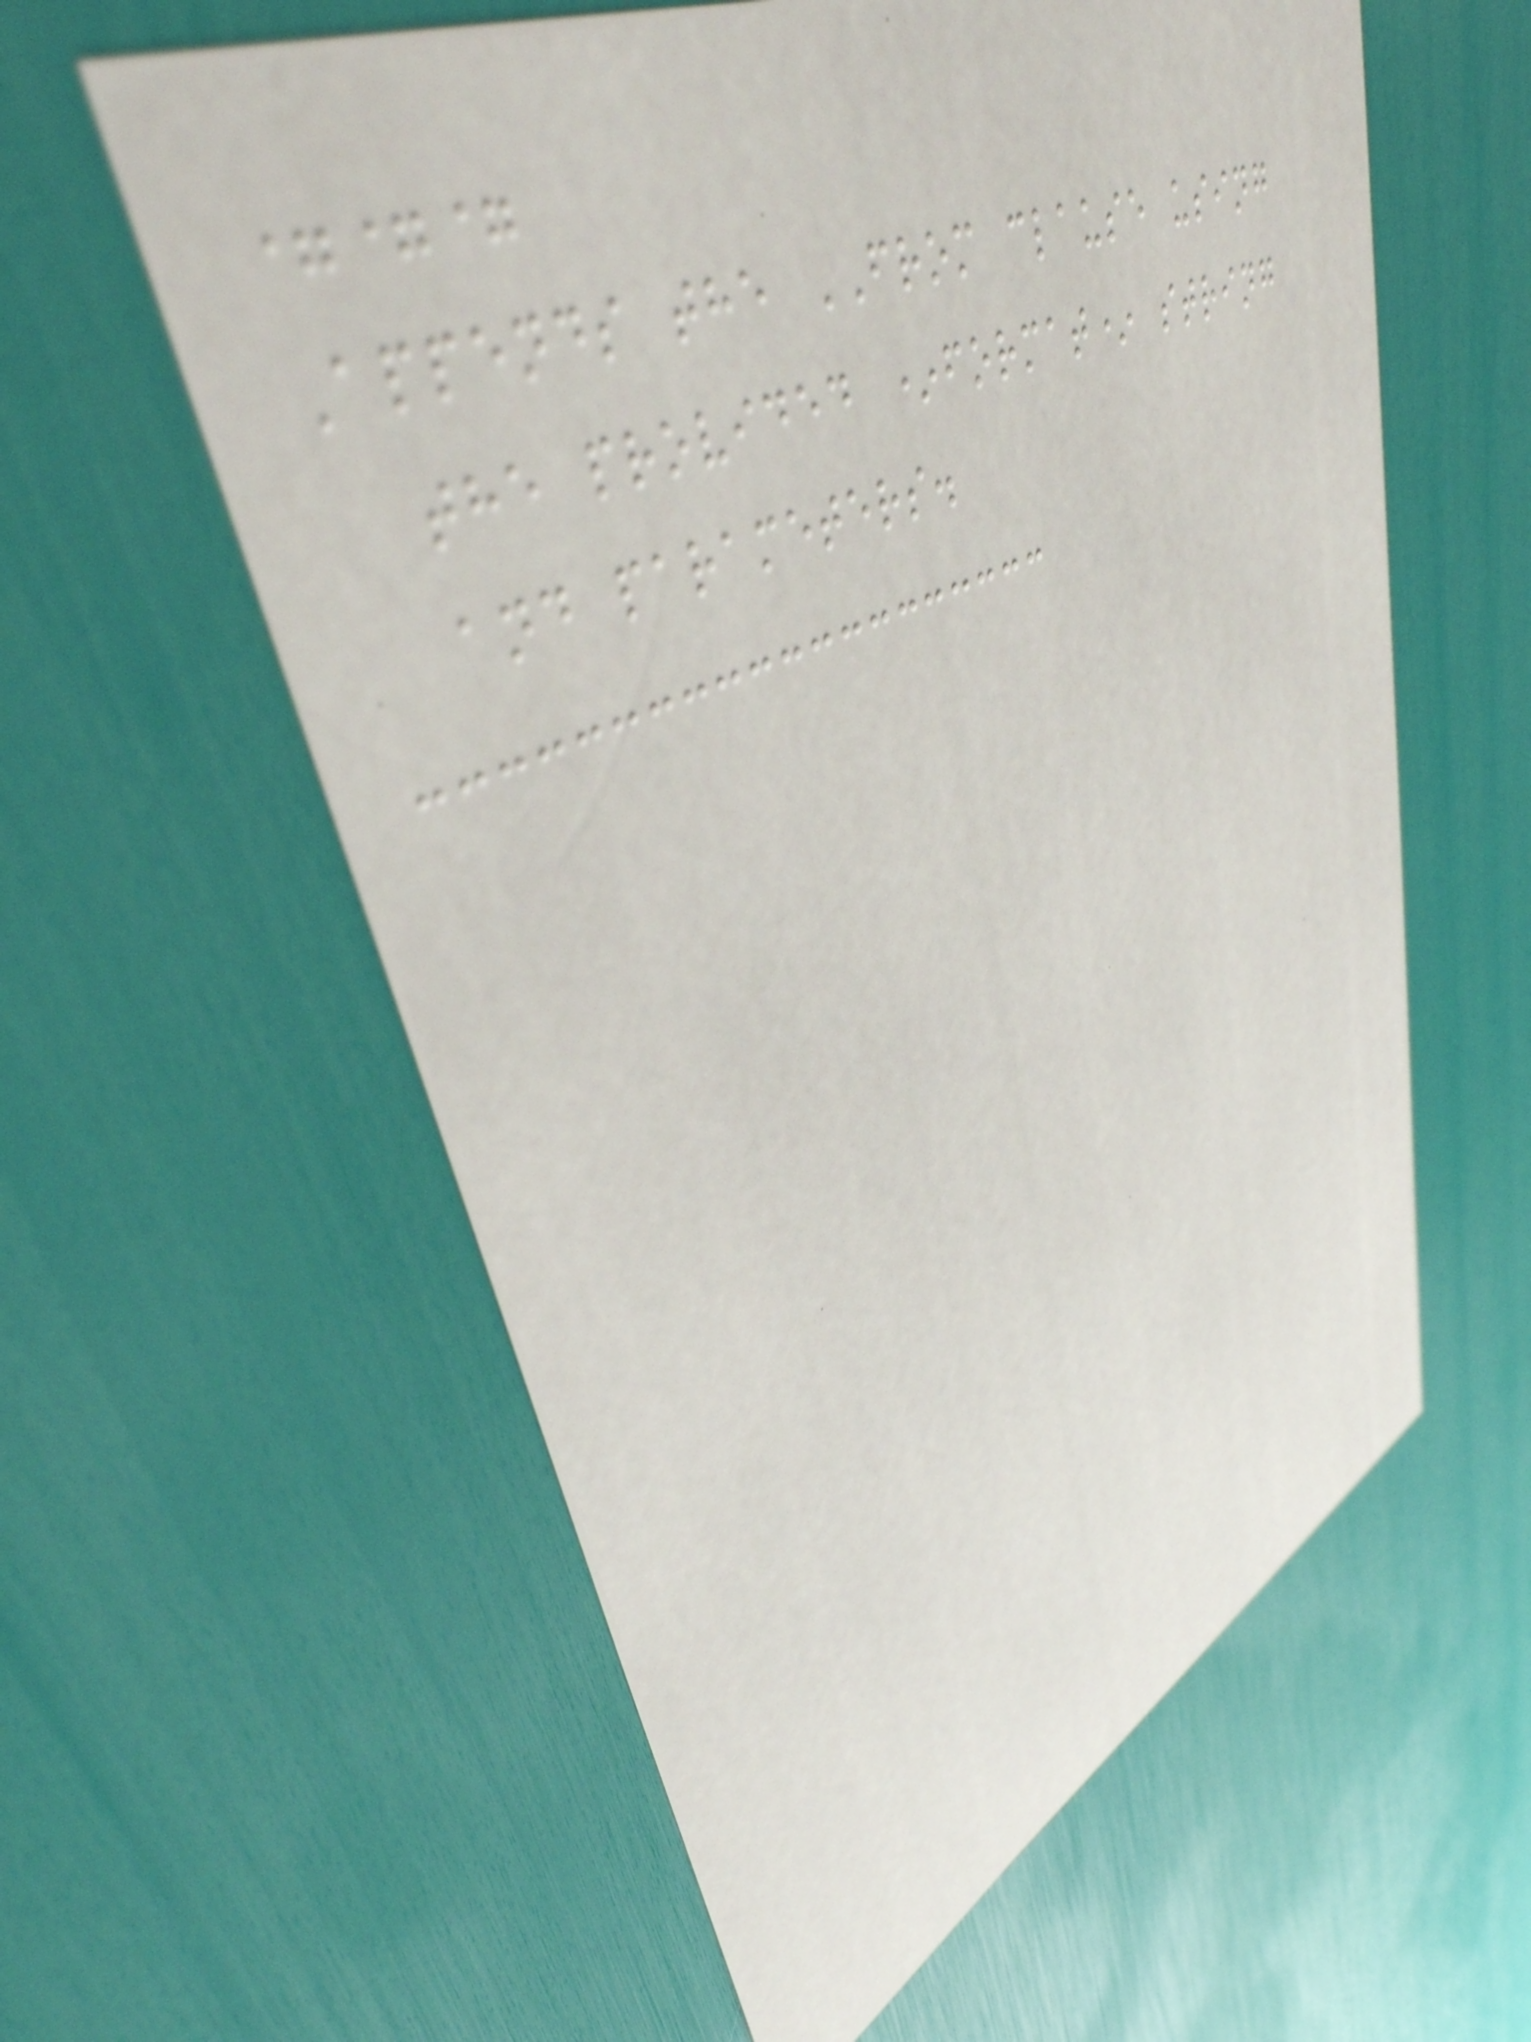===
Appends the FROM clause using
the provided *format* string
and parameters.
